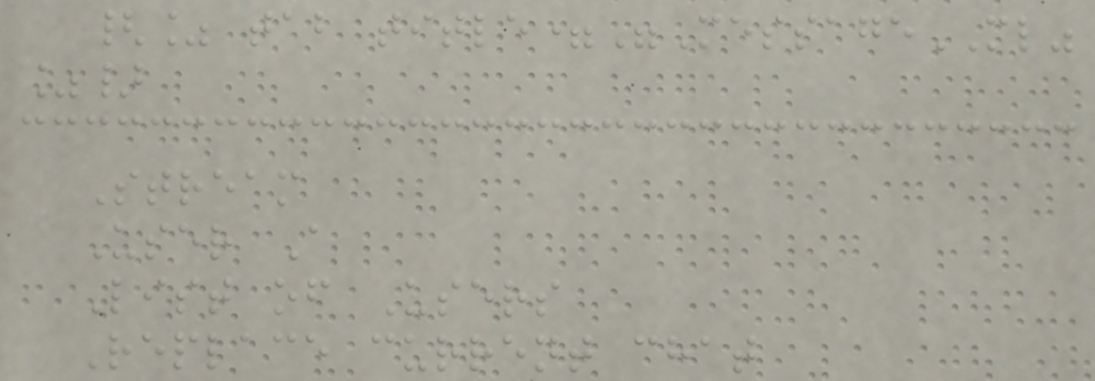{% tab title="MessageML"
%}
Stream
User A
List of Users
Replace current chat
